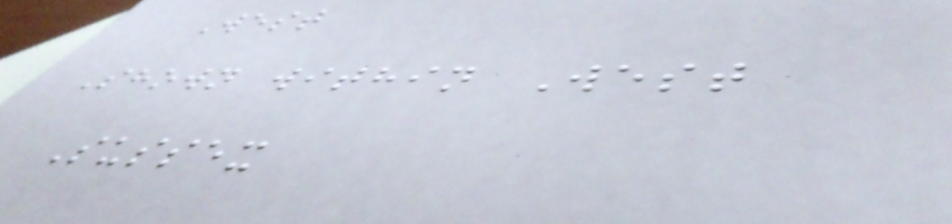West
Shown within West
Sussex
